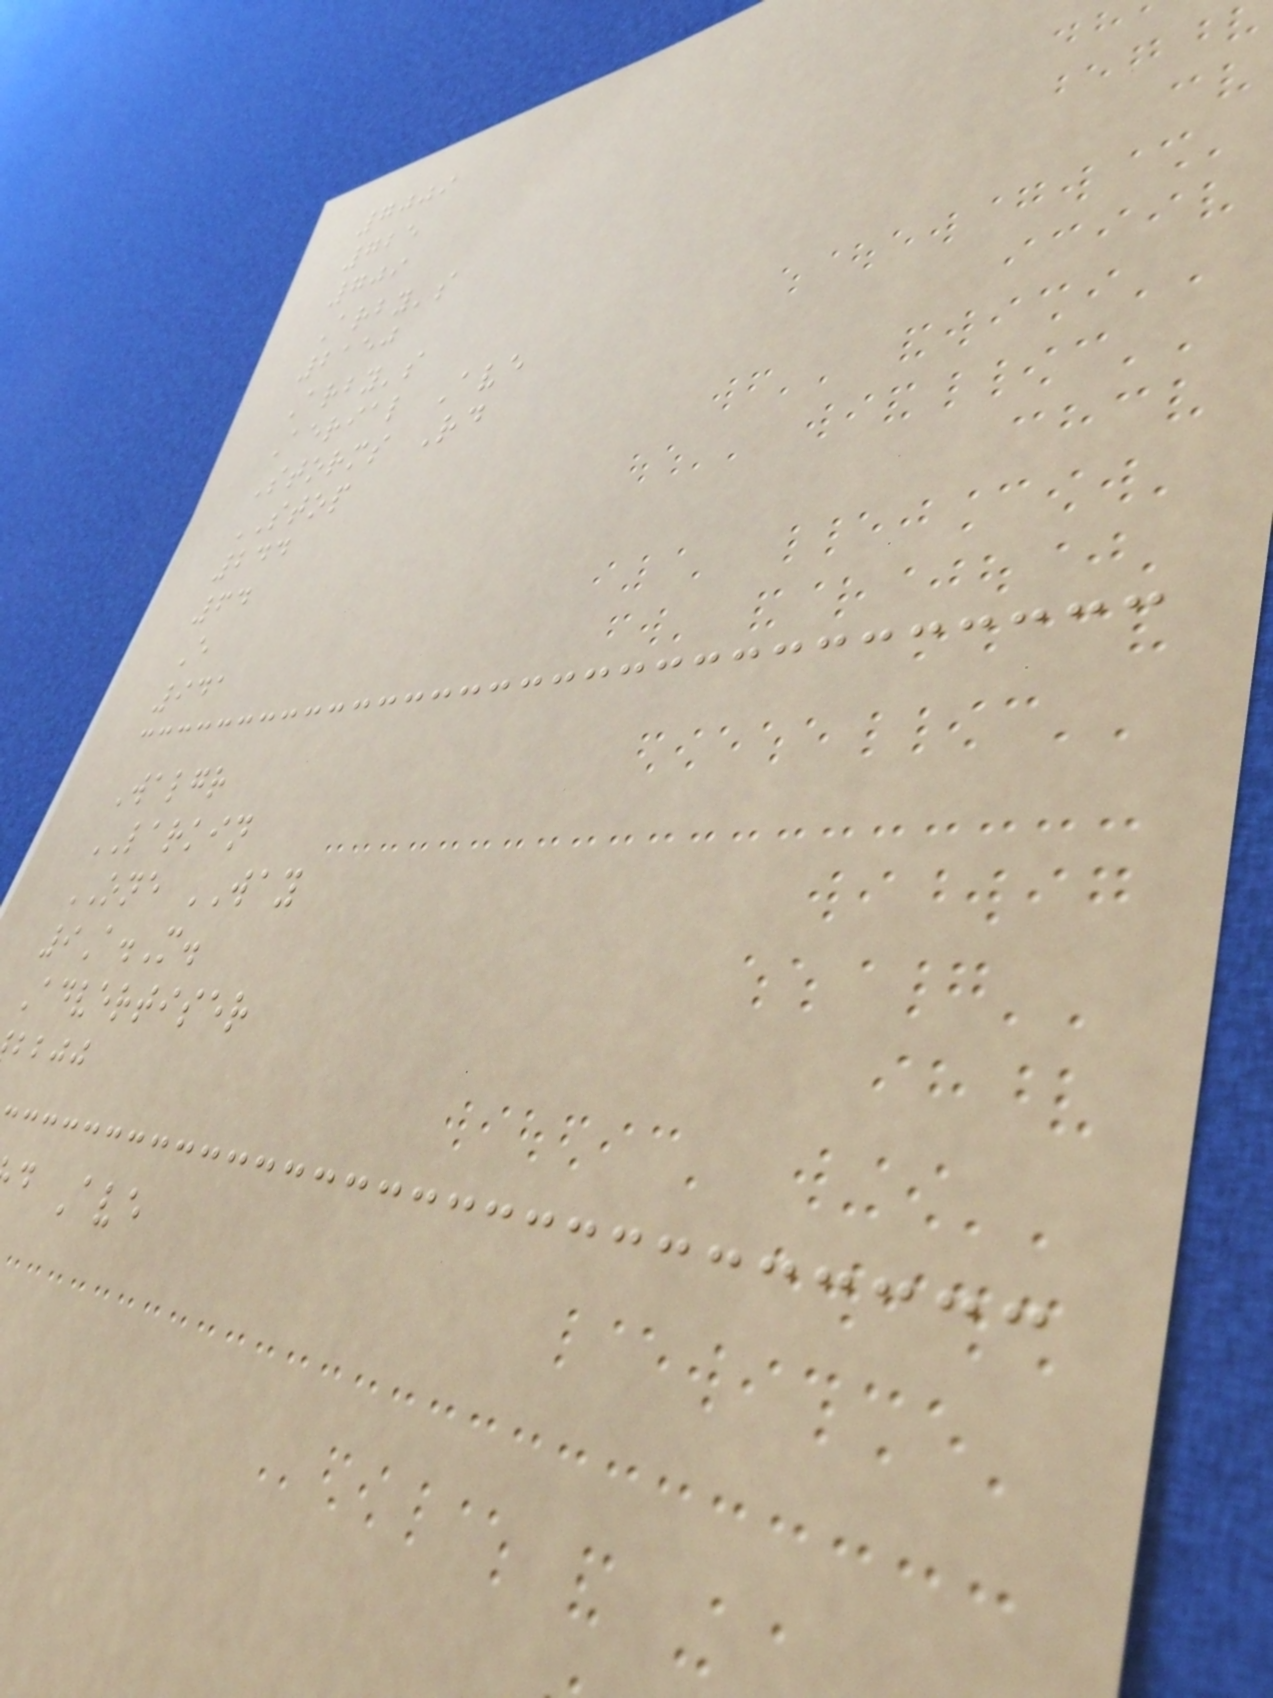7009
725
709
Arby's
2150
Arby's
Aerial Ave
Storms Rd
STOP
244
64
E
941
Walgr
LARKIN
ONE WAY
9A.M.
Advertiser
bbjj
d Ave
